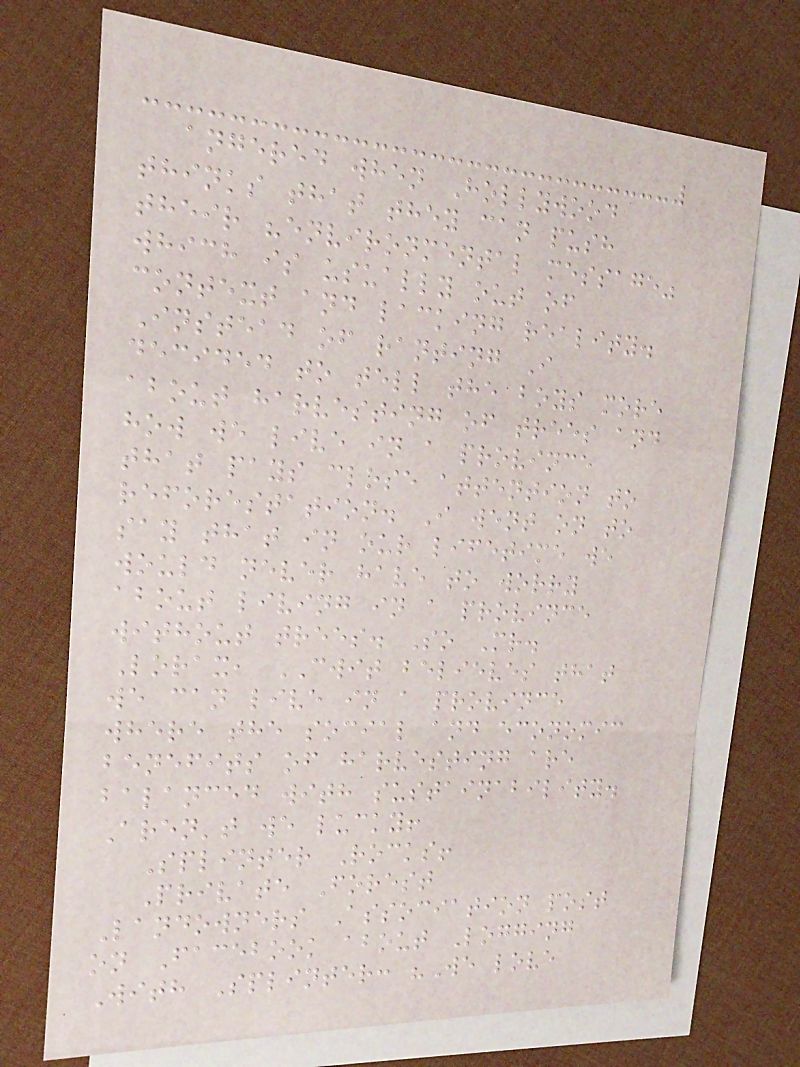angered when Hollywood
thinks that they can push
their "environmental message"
which is usually out of
context and lacking reality.
Instead of ranting I
decided to tell the boys more
about harvesting of trees and
how we live in a province
that pays close attention to
reforestation. I went on to
say that in our lifetime we
would never have to worry
about living in a province
without trees. So Mr.
Lorax, CWIT believes that
we can live in a province
where the social and economic
benefits of harvesting are
balanced with sustainability.
Aren't we lucky!
Splinter Rocks!
Private Forest
Landowners Association post
on Facebook about Logging
With Splinter: "We love
